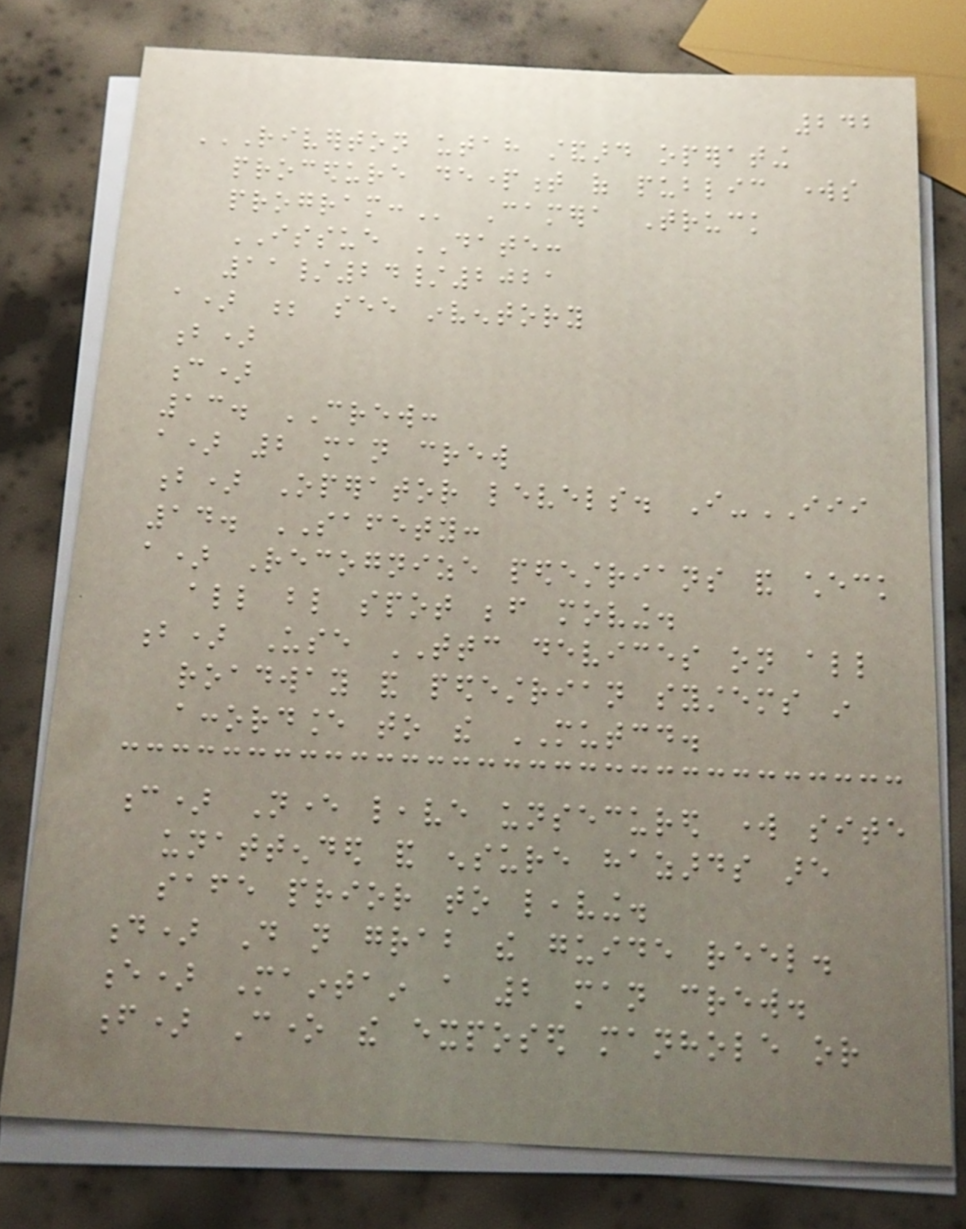242
RIVERTON UTAH STANDARD OPERATING
PROCEDURE DEPARTMENT OF PUBLIC WORKS
PROGRAM: Camera Truck
ISSUE DATE:
11/24/2021
a) ; see inventory
b)
c)
13. CREW:
a) 2 man crew
b) Operator levels. I-III
14. SAFETY:
a) Recognize pedestrians and check
all blind spot before moving.
b) Use TTC devices on all
roadway and pedestrian systems in
accordance to the MUTCD.
c) Never leave unsecured work site
unattended and ensure hazards are
safe prior to leaving.
d) Do not grab the guide reel.
e) Maintain a 2 man crew.
f) Cone the exposed manhole or
